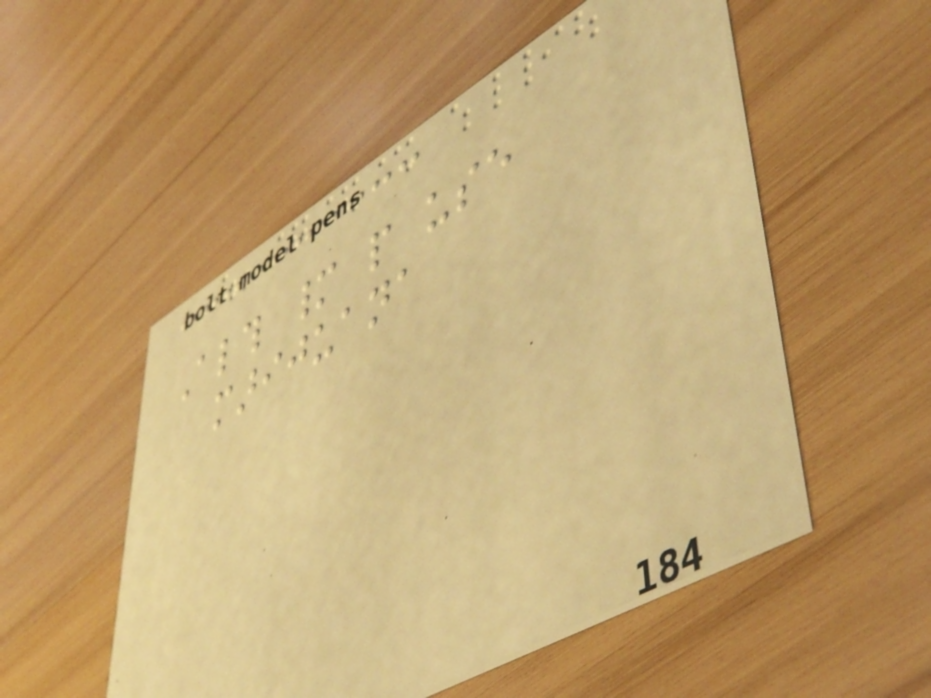Although many people use
marijuana
